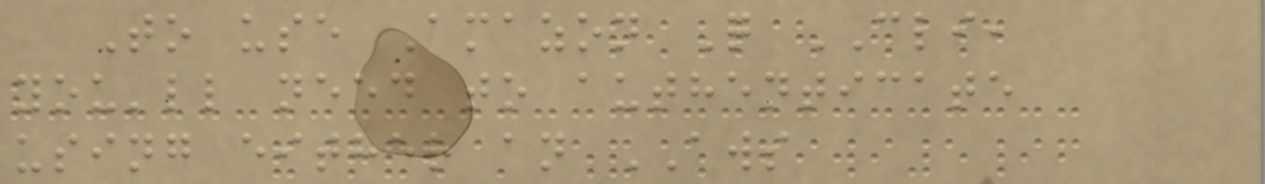To use Amazon Q CLI,
you'll need to authenticate
using either an AWS
